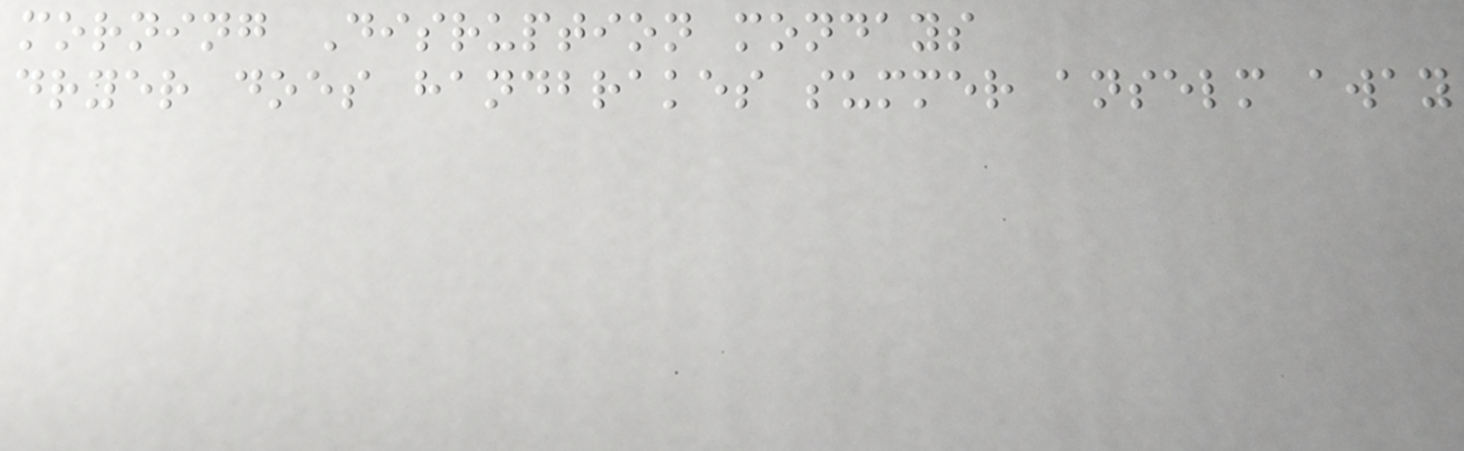morning Disruption mondays
dryer does handbrakes summer anselm away
